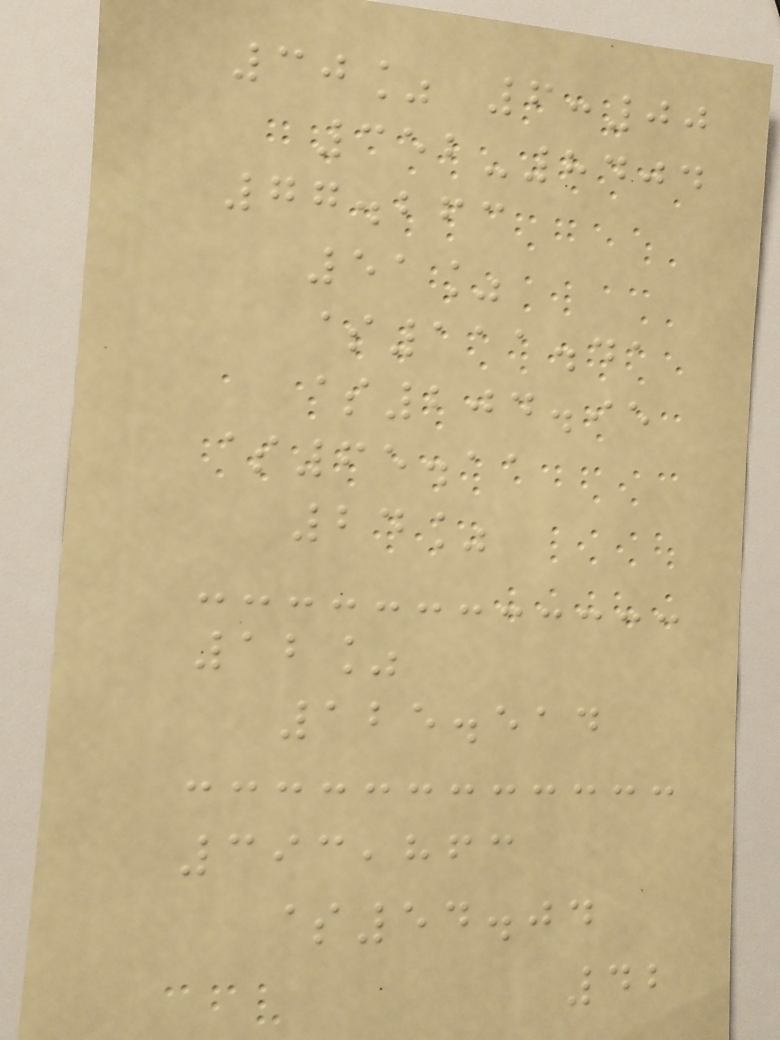30% 6:00
352-8404
77.263
51%
$111.41
$204.95
$65.11
24%
12%
125.514
393,863
$54.04
42
